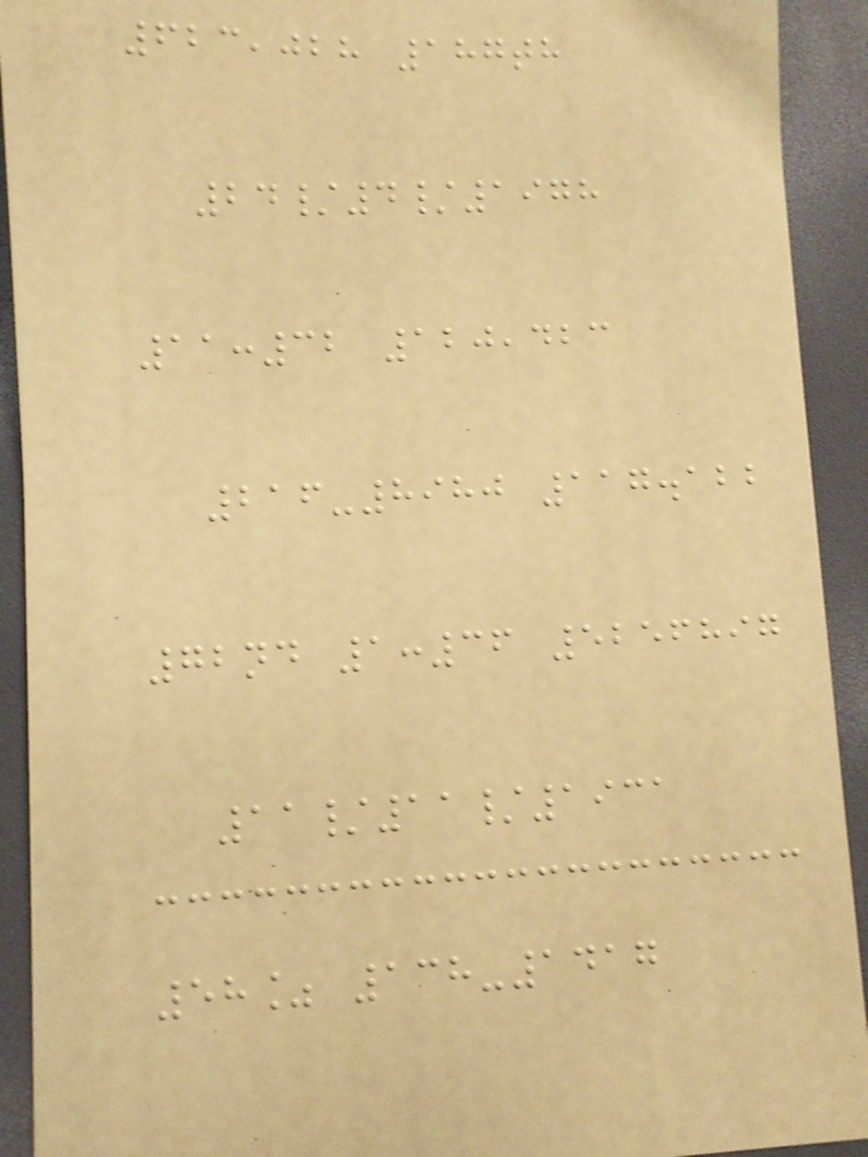623,028 187th
24/4/1978
11:32 120,423
216-8980 117.122
72nd 1:36 5256897
11/11/1931
58% 138-1417
